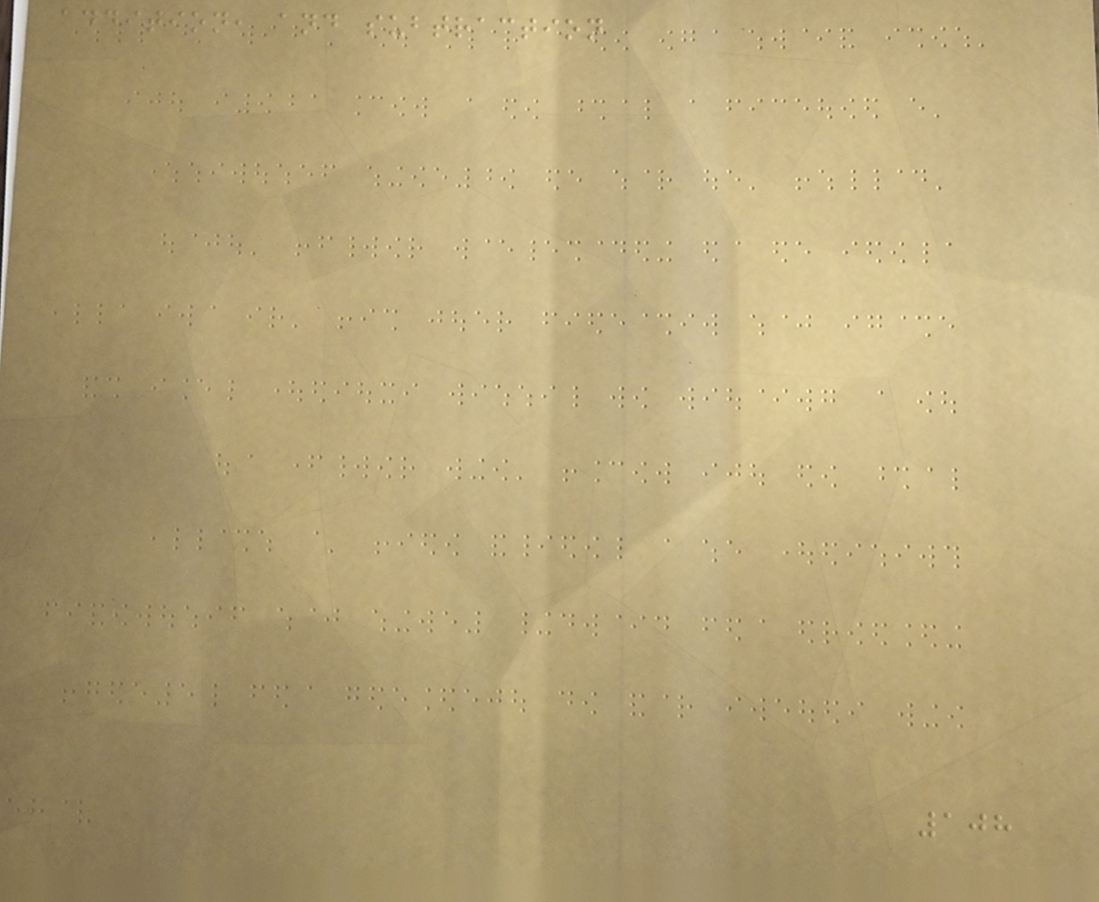addition, and subtraction
108
